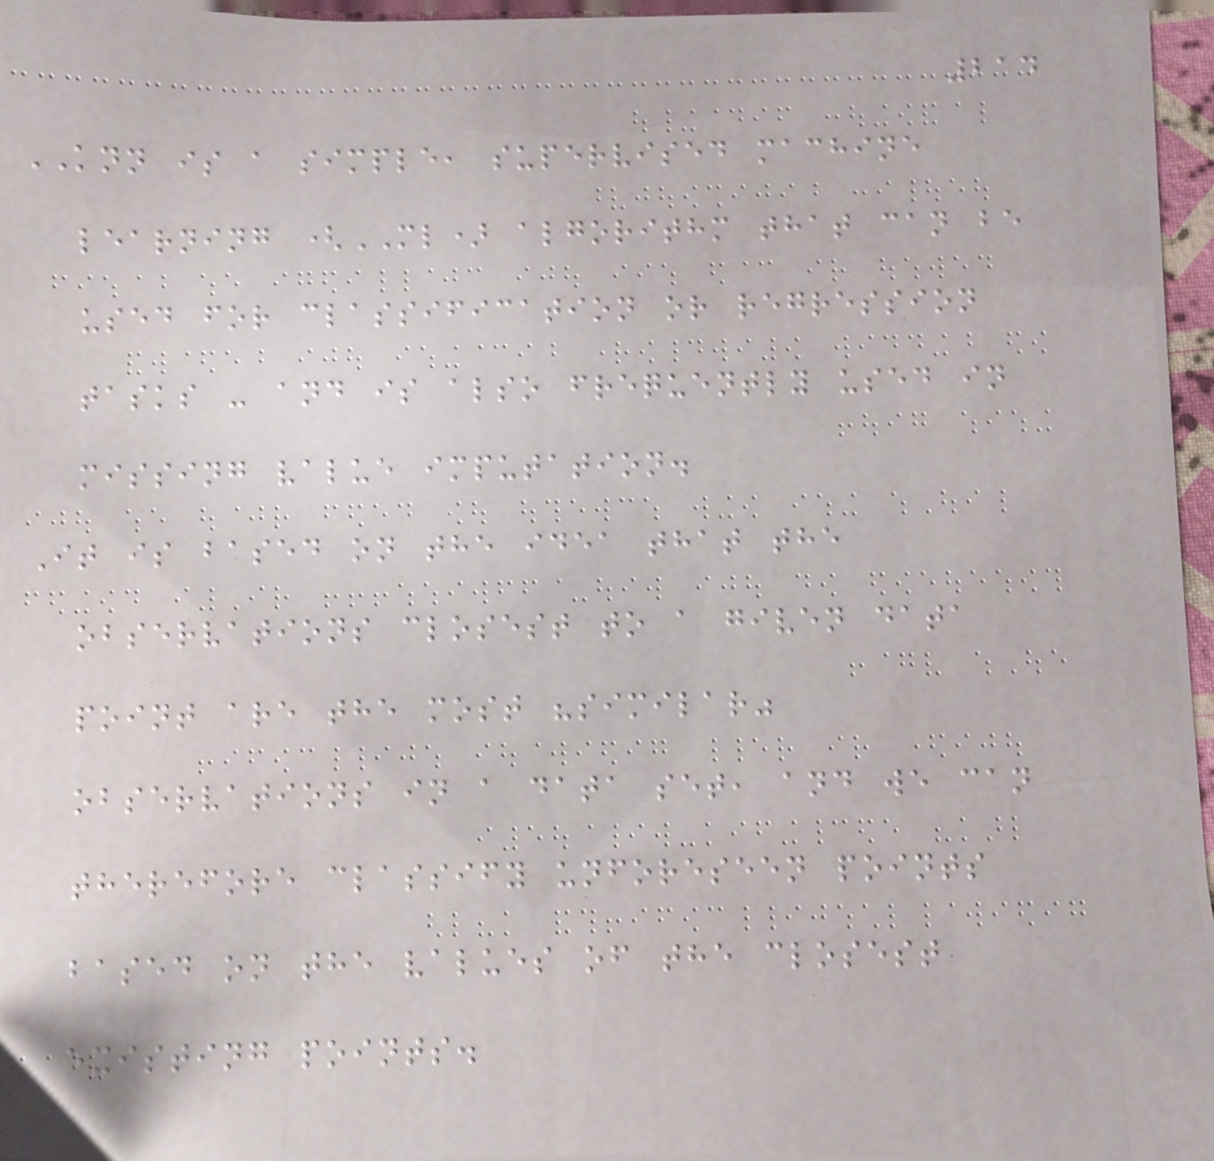214
KNN is a simple, supervised machine
learning (ML) algorithm that can be
used for classification or regression
tasks - and is also frequently used in
missing value imputation.
It is based on the idea that the
observations closest to a given data
point are the most "similar"
observations in a data set, and we can
therefore classify unforeseen points
based on the values of the closest
existing points.
